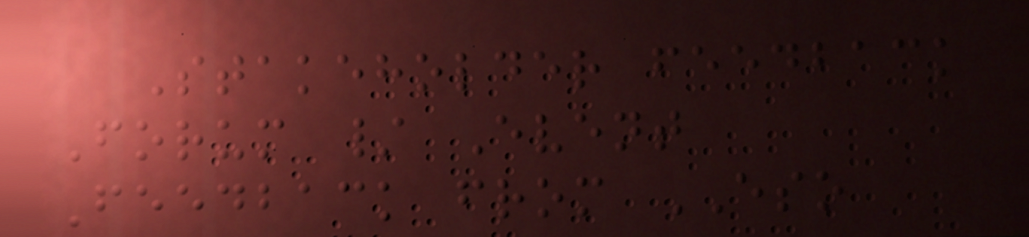Stakeholder feedback
Forum / Event
Feedback from ESO
